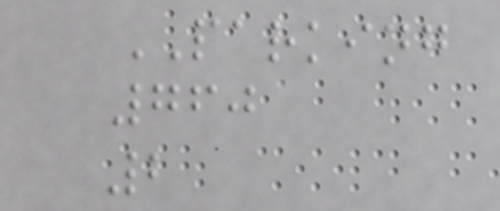PARKING
760
2
